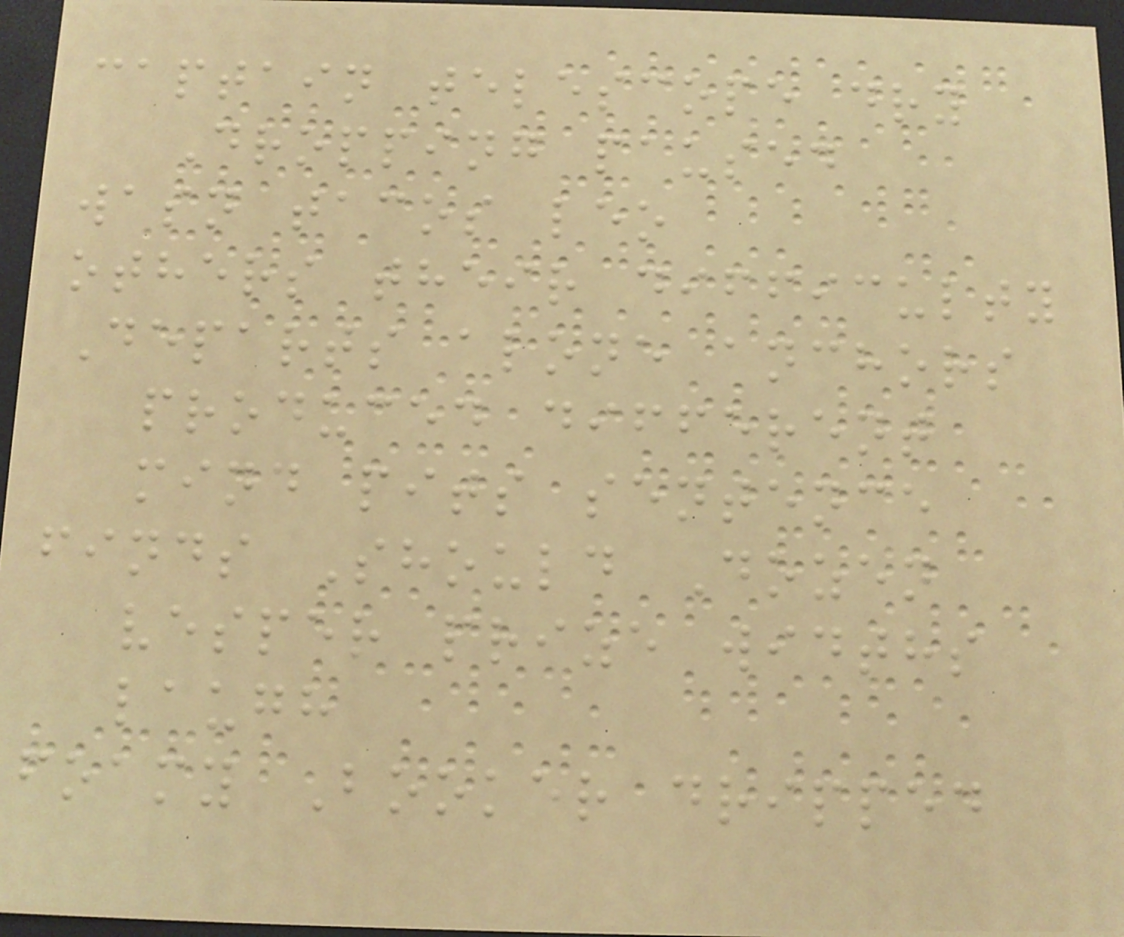captain telescope dry
Dropping paused
wasn tacos leo
others their difficulty
Departs alone anchors
produced different
mind pits sentence
finds Should Dozen
vesper prize widths
laugh
foamy Booker dripped
